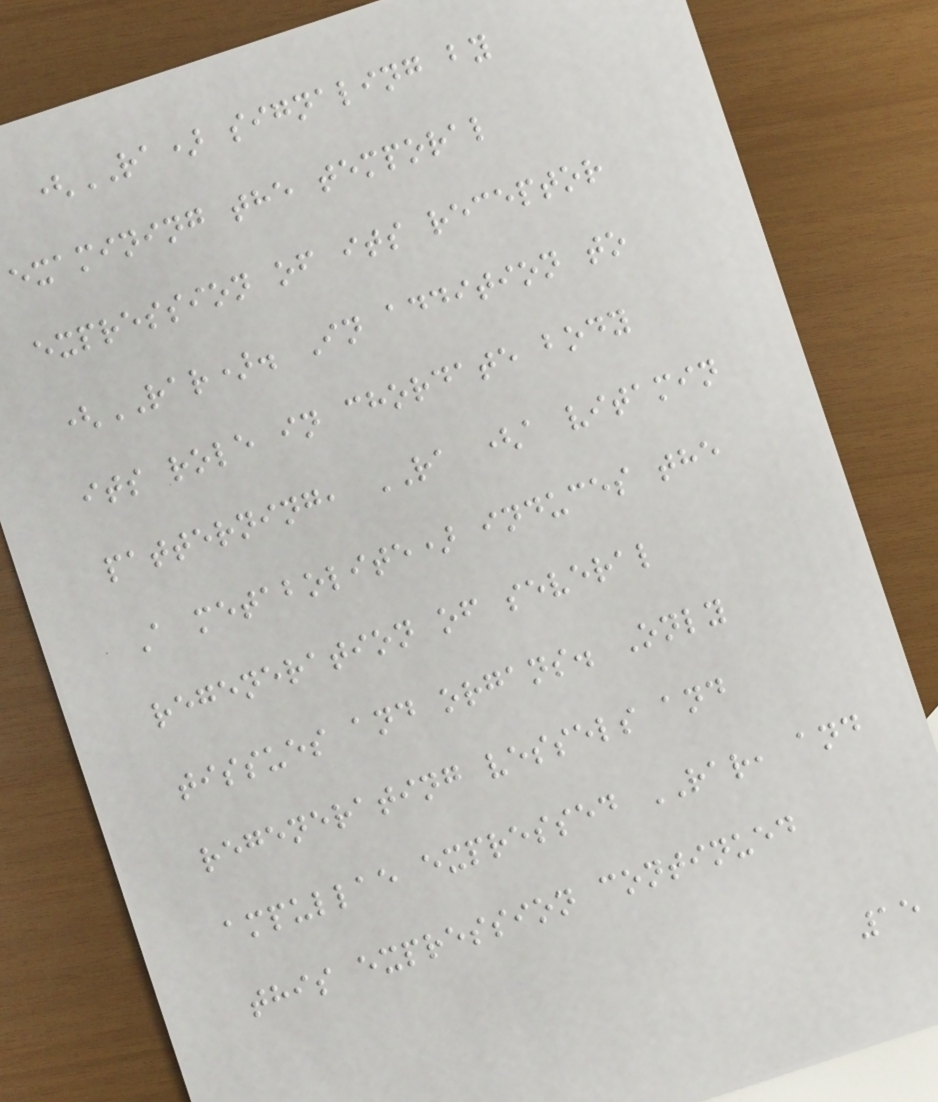(RA) signaling by
examining the temporal
expression of its receptor
(RAR). In addition to
its role in chordate body
patterning, RA (a vitamin
A metabolite) induces the
regeneration of several
tissues and organs. Only
regenerating vessels and
ampullae expressed RAR, and
this expression continued
15
